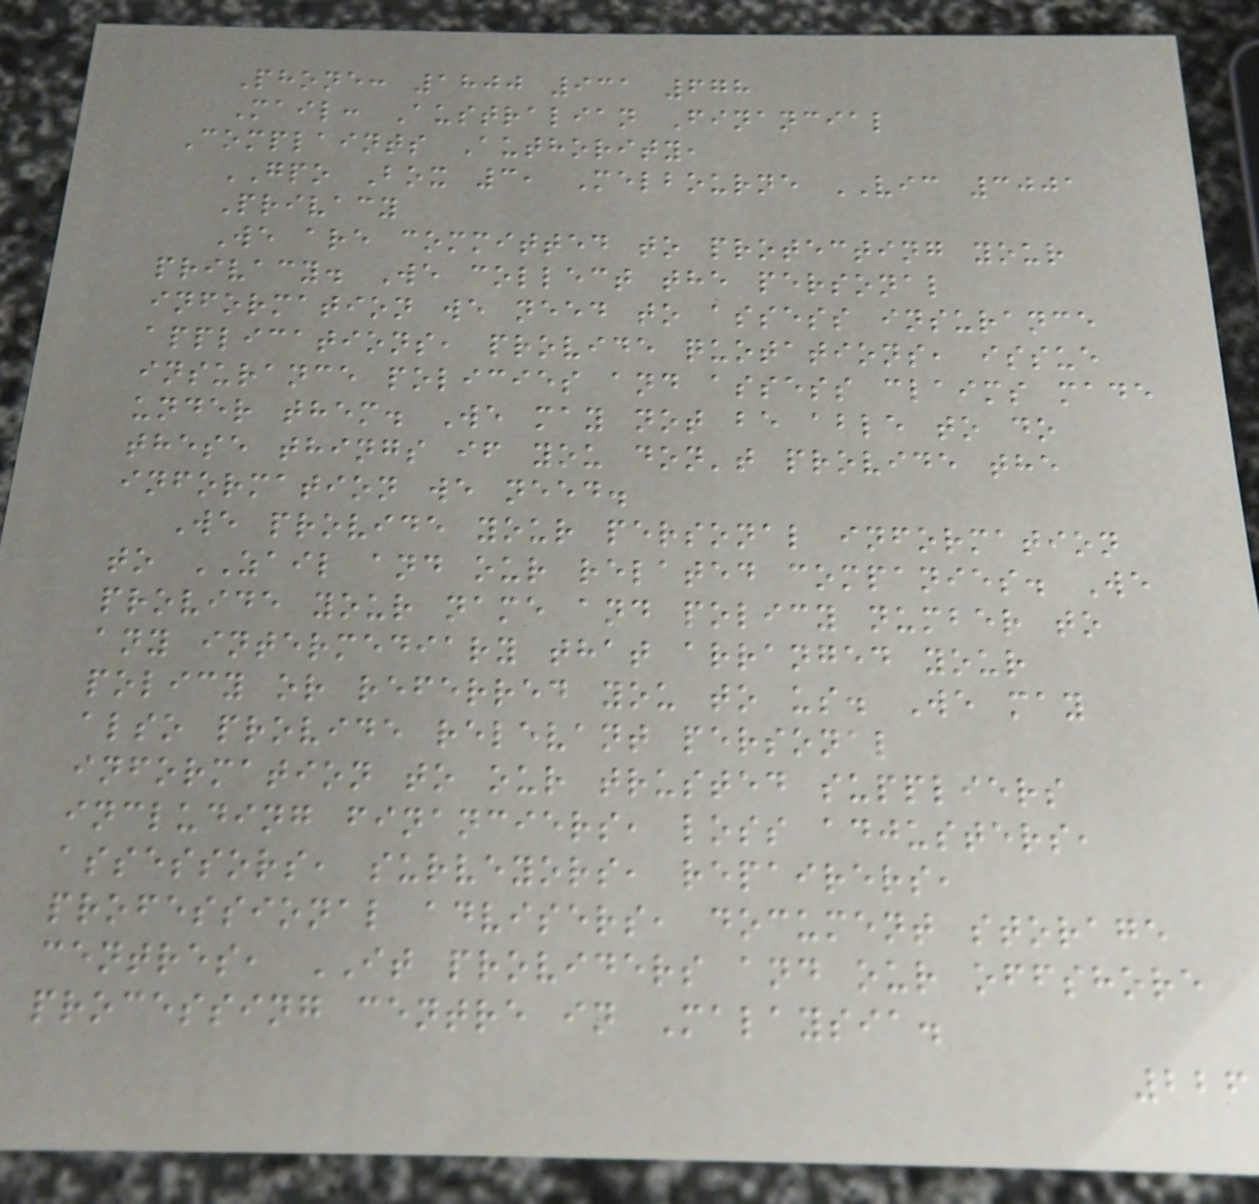Phone: 1800 931 678
Mail: Australian Financial
Complaints Authority,
GPO Box 3, Melbourne VIC 3001
Privacy
We are committed to protecting your
privacy. We collect the personal
information we need to assess insurance
applications, provide quotations, issue
insurance policies and assess claims made
under them. We may not be able to do
these things if you don't provide the
information we need.
We provide your personal information
to ZAIL and our related companies. We
provide your name and policy number to
any intermediary that arranged your
policy or referred you to us. We may
also provide relevant personal
information to our trusted suppliers
including financiers, loss adjusters,
assessors, surveyors, repairers,
professional advisers, document storage
centres, IT providers and our offshore
processing centre in Malaysia.
226
